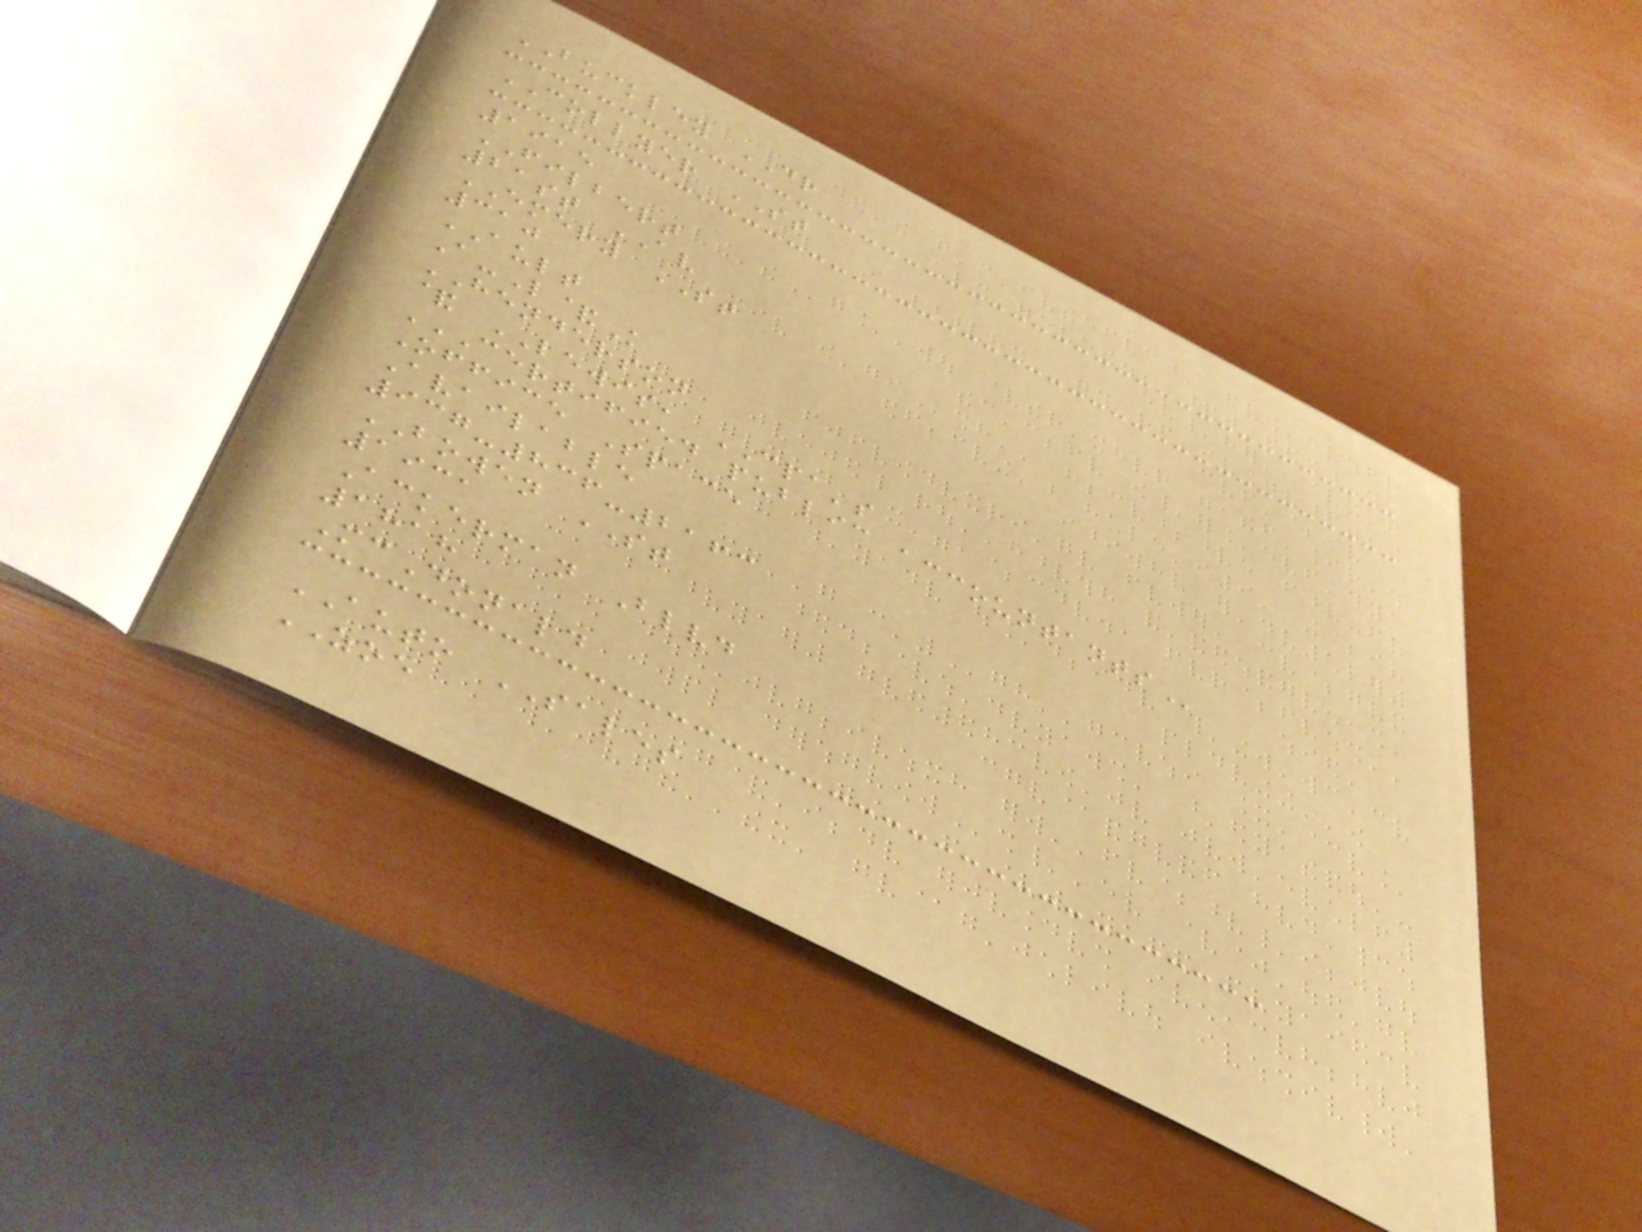BUCKLEY DR
COLLYER ST
1915
FILBERT
21st AV
EMERY ST
310
AULT
A-L&K
HENDERSON
& LEWIS, CPA's
CERTIFIED PUBLIC ACCOUNTANTS
Office Space
Available
937-836-2163
BOWEN ST
1931
Ackerman Blvd
1818
McDonald
AUTO SALES
ZOE
